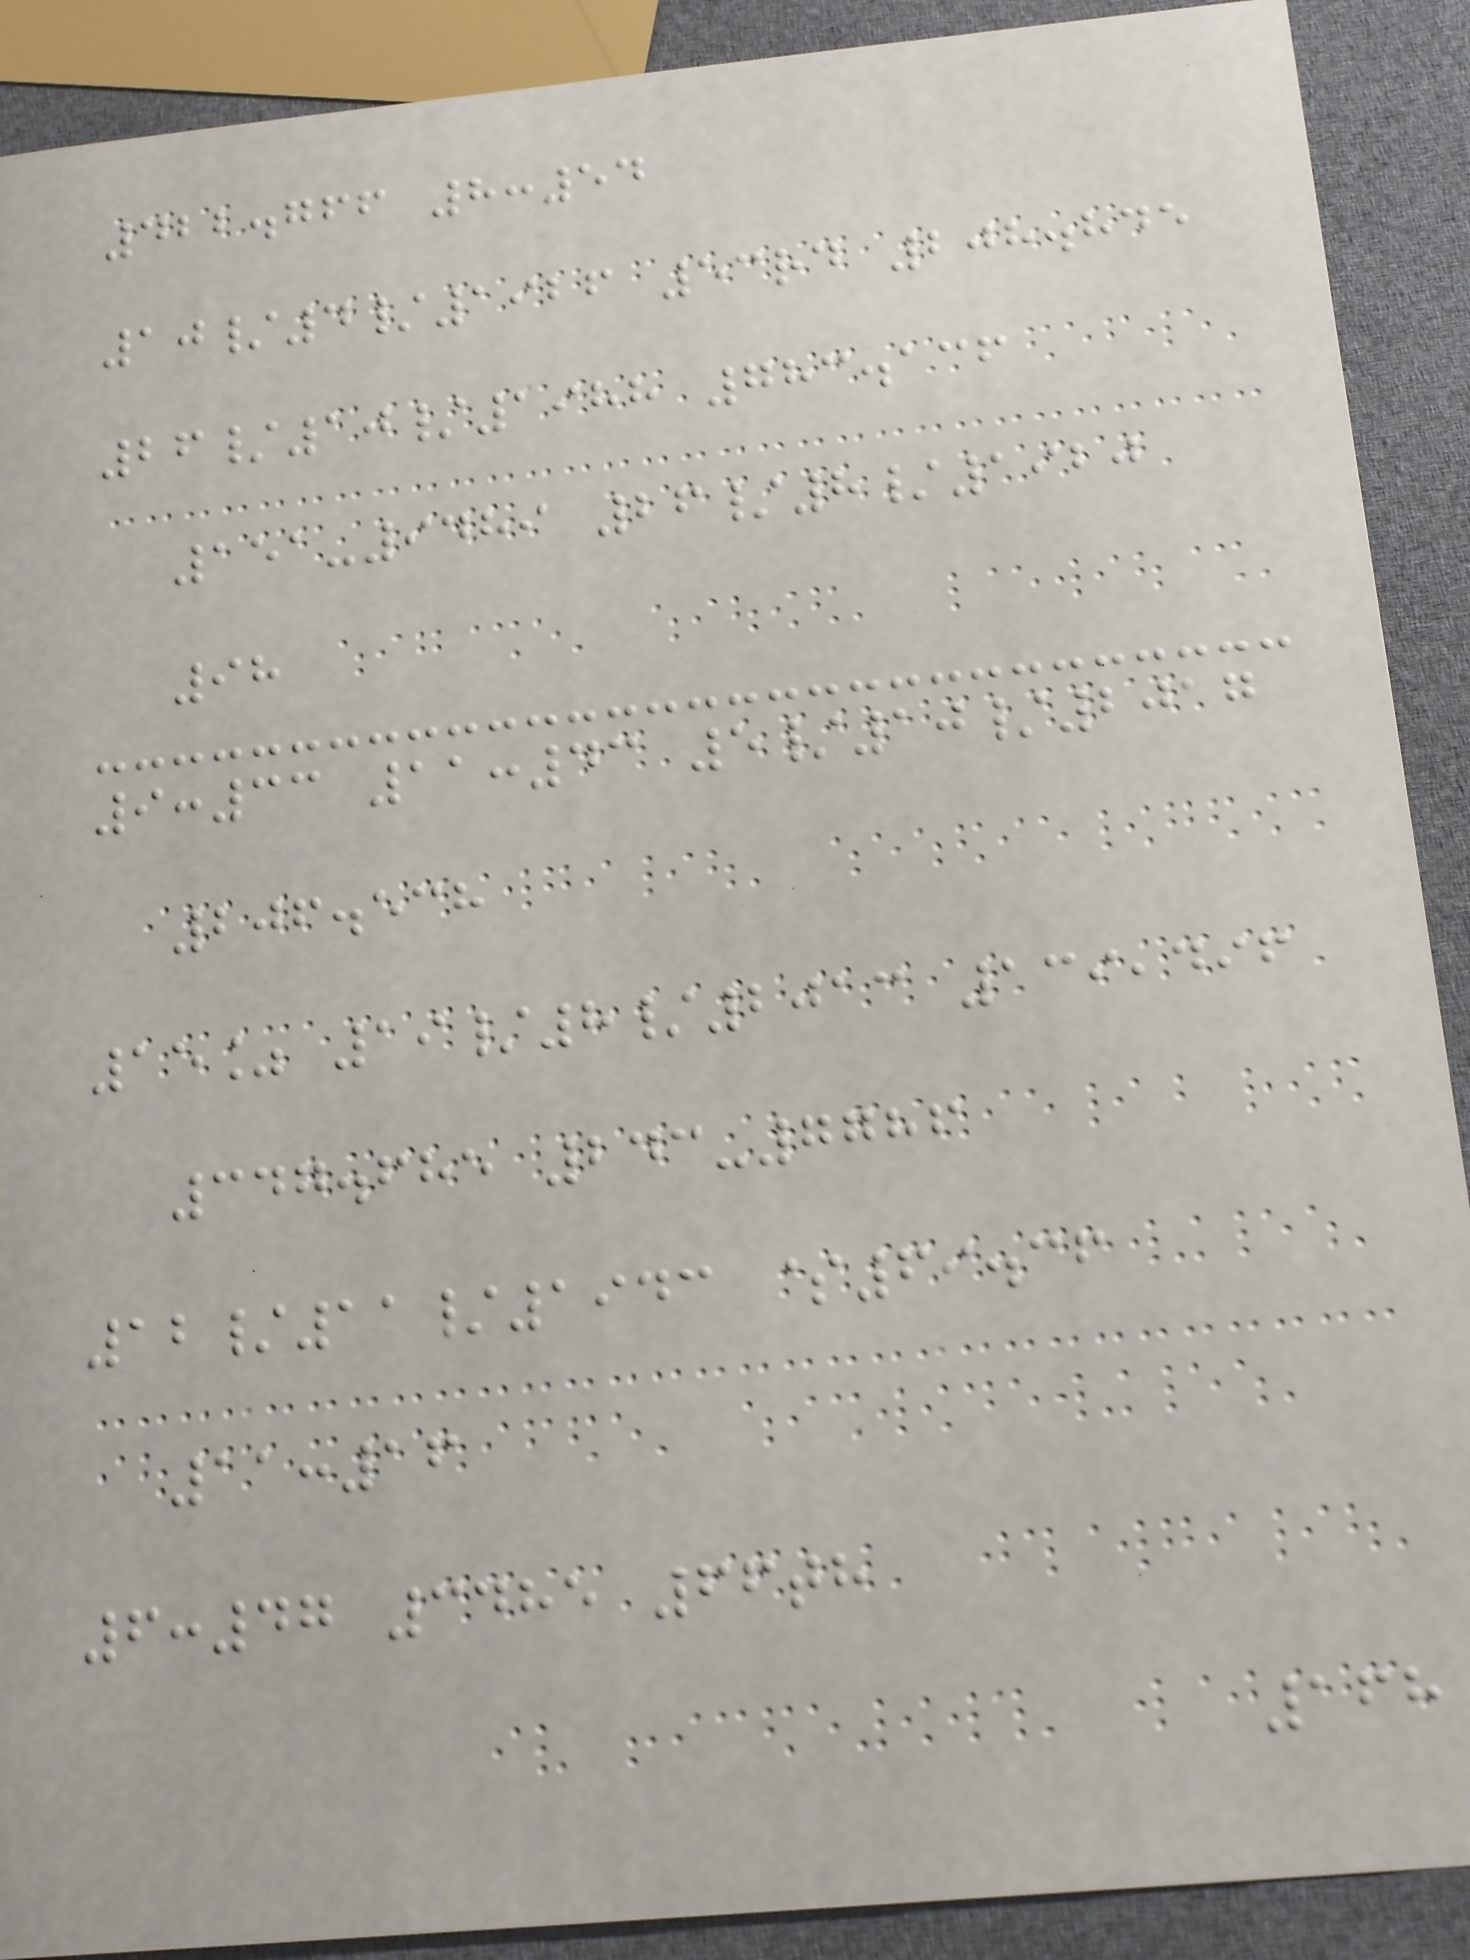422.766 8:54
10/4/1926 53rd 208.845
26/10/1988 783.136
151-9489 26/8/1920
98
9:33 11:43 5/10/2017
206.538
15% 19/8/2013 139,496
347.685 243-7786
12/11/1943 $69.36
11:16
6:47 3485 66th
168
